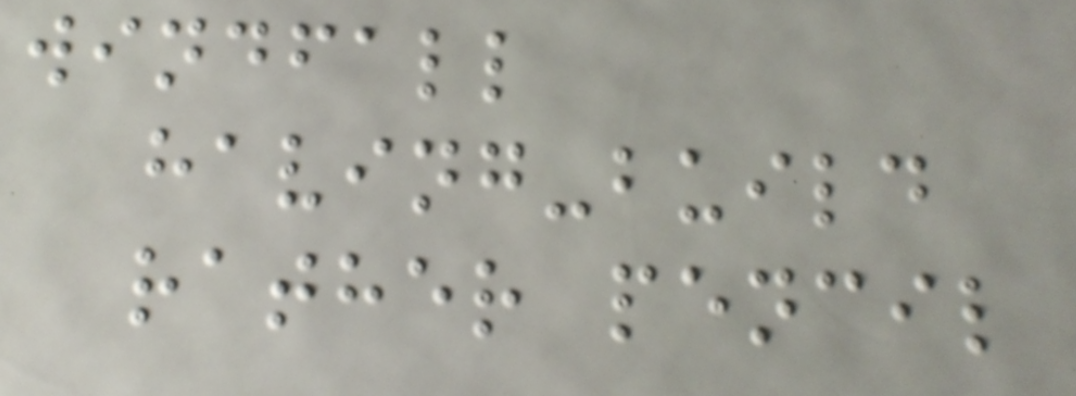windfall
having-build
rather pencil
